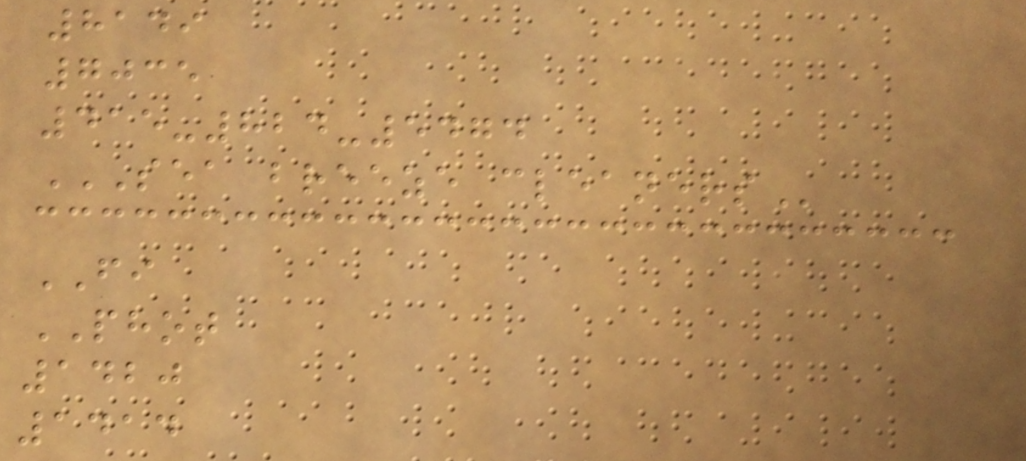8149
7035
415-824-5474
SEA BREEZE CLEANERS
FI
PHOT
1420
1414
